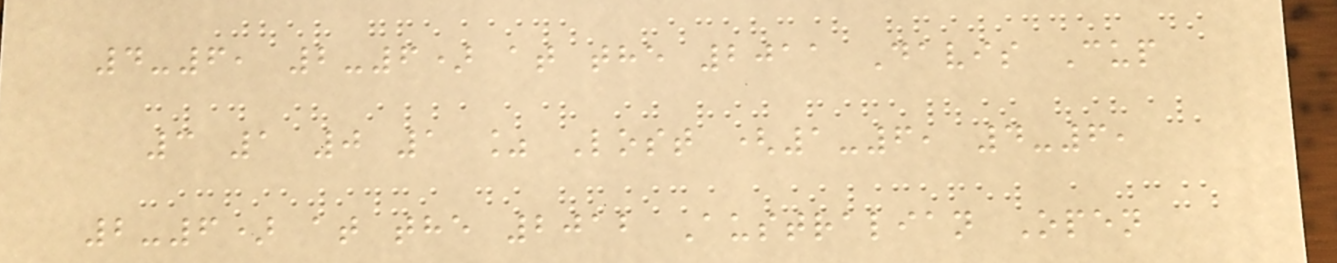4-6, 2-6) at the 2011 Davis Cup
3 1 0 1 % Lost (1-6, 4-6,
2-6) at the 2012 Australian Open
